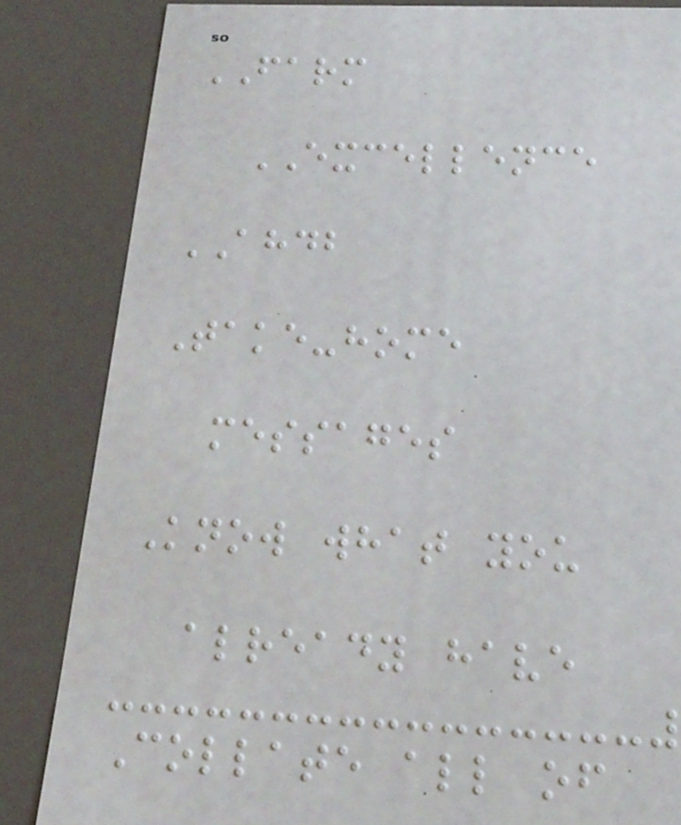FARM
EXCELLENCE
AHDB
Take-home
messages
Know what you
already have
Collate all of
